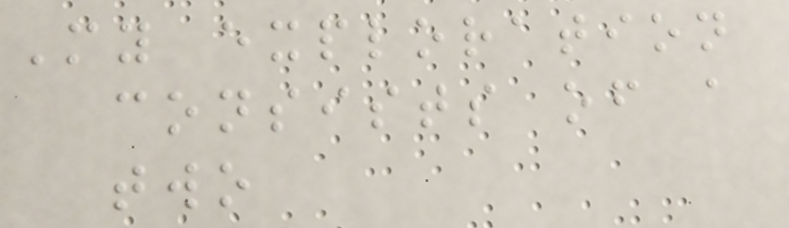My exploration
consists of a
two
